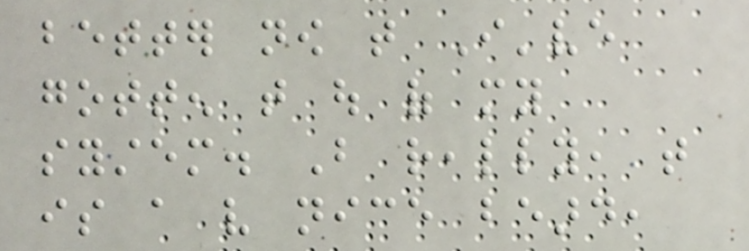better now that I've
gotten that out of my
system. But really, that
is a very nice beard,
